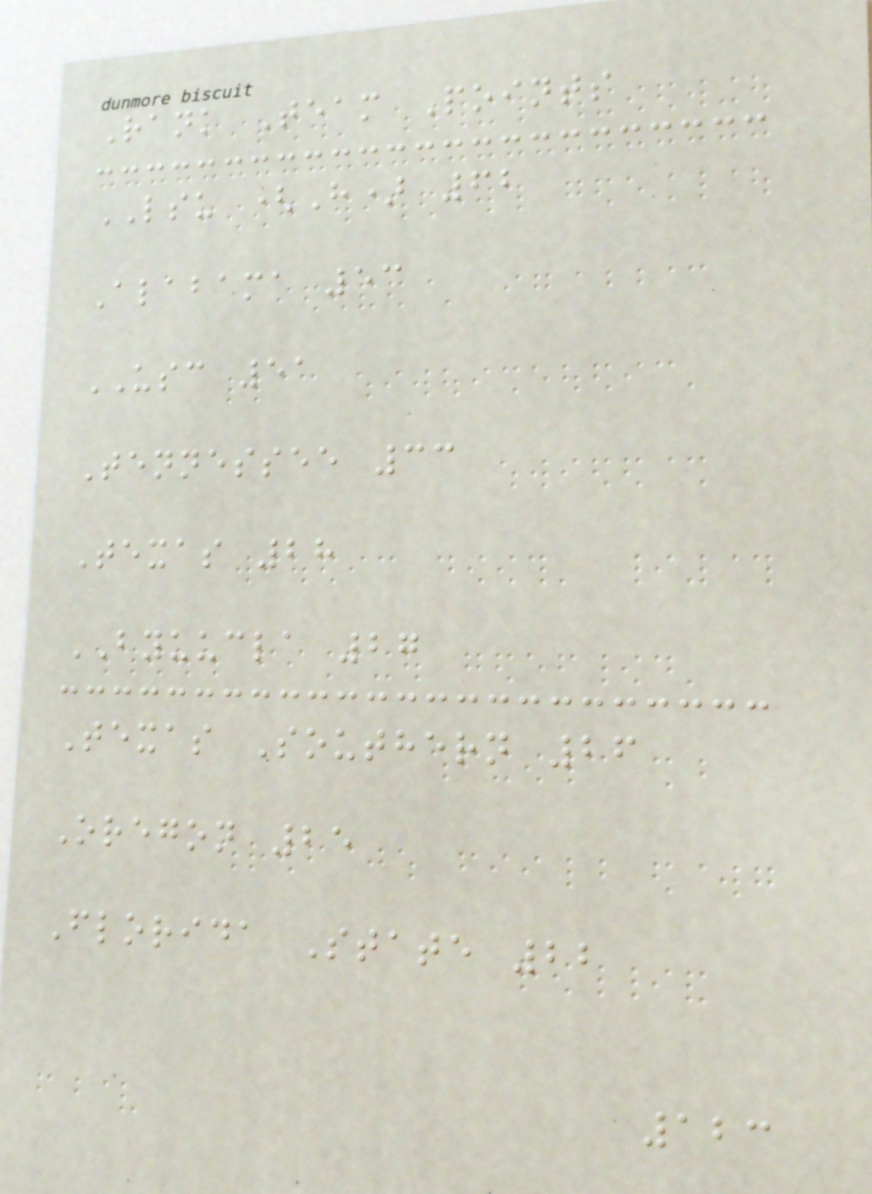Rank Team Points
LSU (H) 62
Alabama 53
USC 51
Tennessee 33
Texas 28
BYUUCLA 27
Texas Southern 26
Oregon 25
Florida State 22
123
